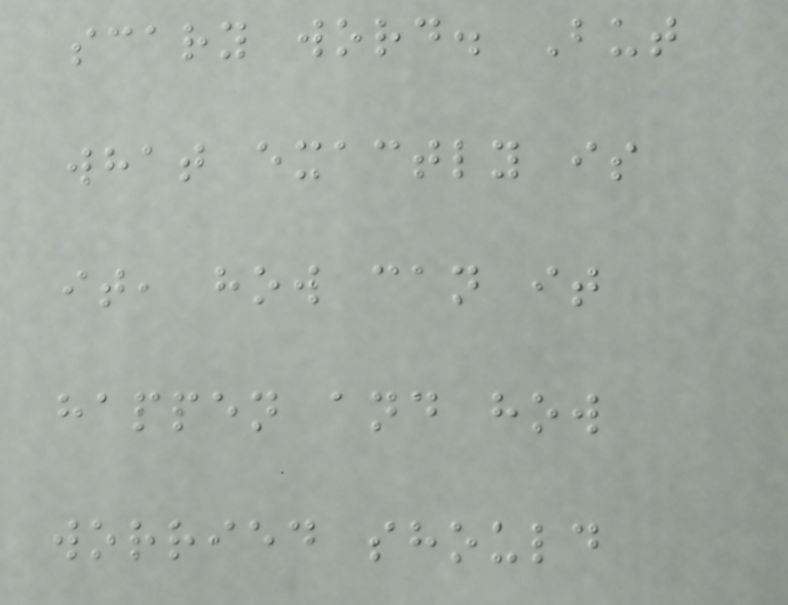scary word. But
what exactly is
it, how can it
happen and how
worried should
